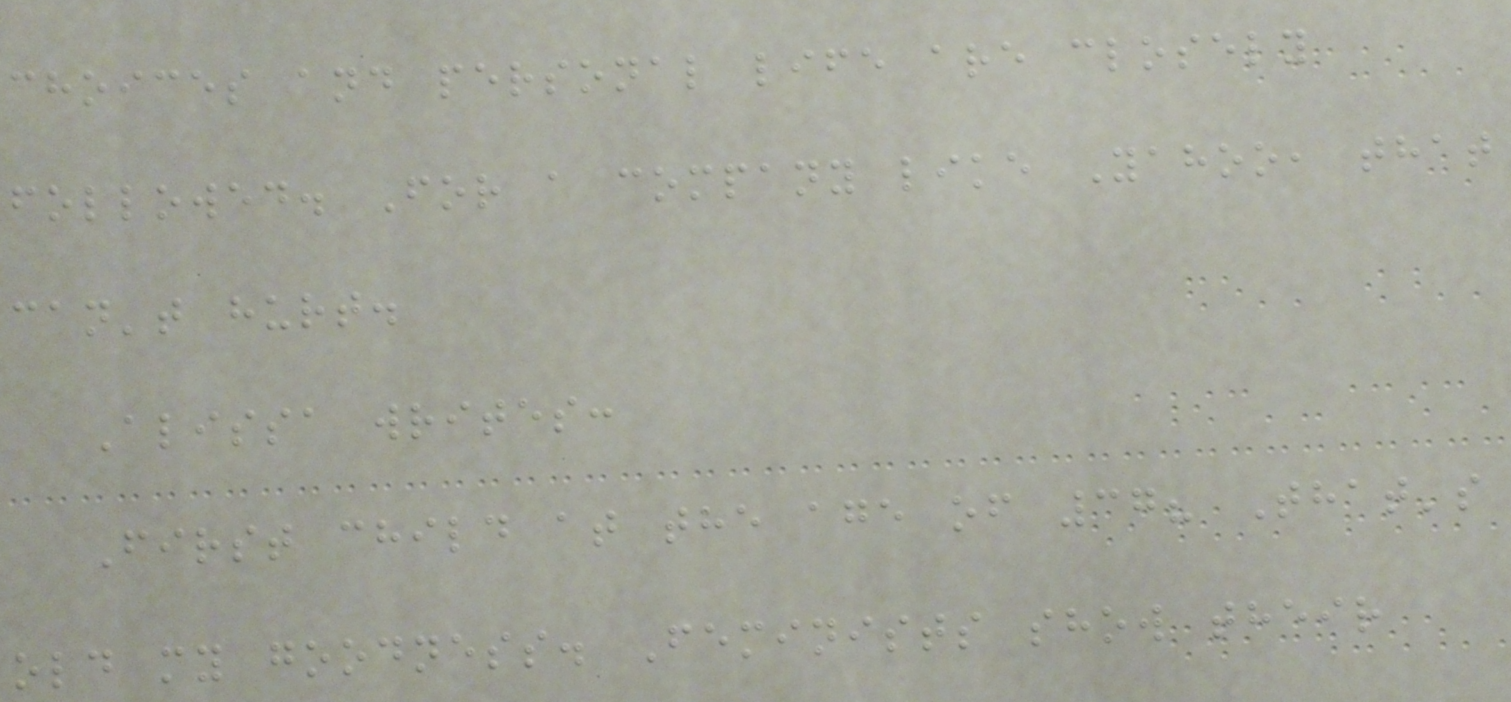choices and personal life are closely
followed. For a company like Yahoo, that
can't hurt.
Alissa writes:
First child at the age of 37? That's
old my goodness. Feminists show their
